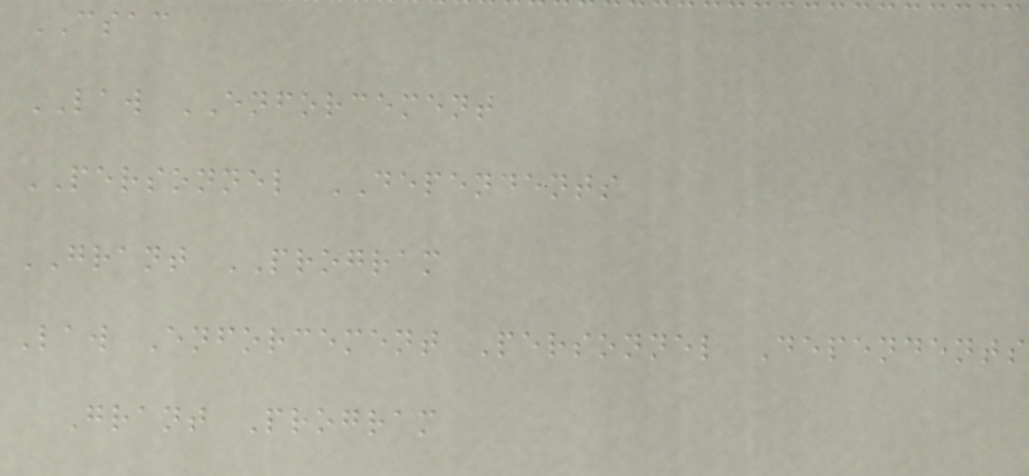CSAC
LAW ENFORCEMENT
PERSONNEL DEPENDENTS
GRANT PROGRAM
Law Enforcement Personnel Dependents
Grant Program
